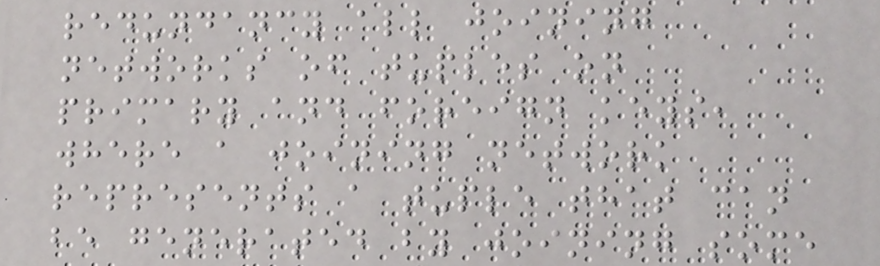redundancy all joining
networks of tuples on
primary and foreign keys,
where a joining network
represents a tuple that can
be generated by joining some
